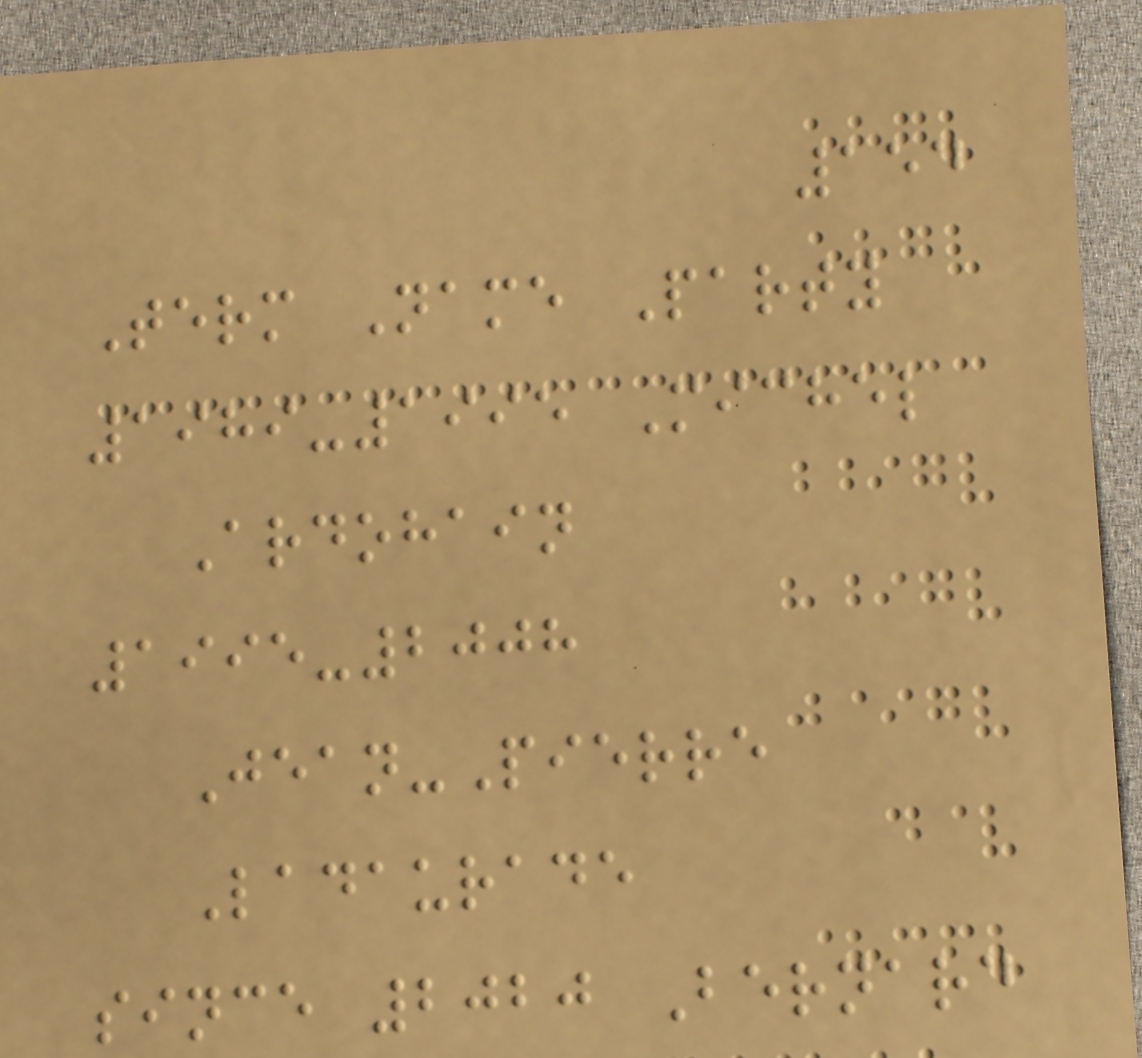154
Term Name Party
1989-1995 Michel
Ardohain
1995-2008
Jean-Pierre
Ladaurade
since 2020 Bernard
